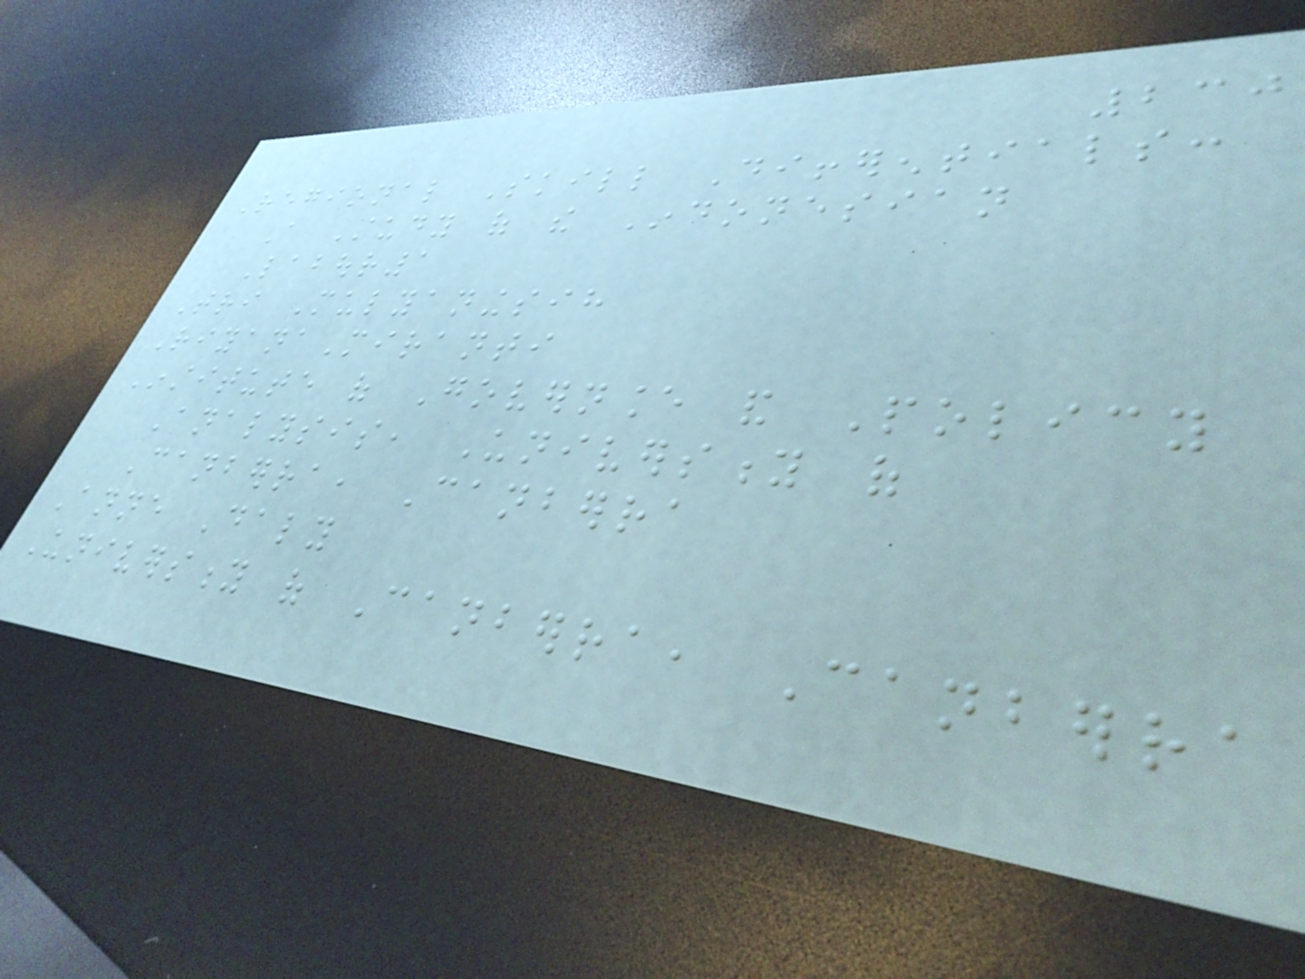230
Regional Skill Differentials:
A Study of the Indonesian
Labour1
Tri Mulyaningsih
RiyanaMiranti
Institute of Governance and Policy
Analysis, University of
Canberra, Canberra
Anne Daly
University of Canberra, Canberra
